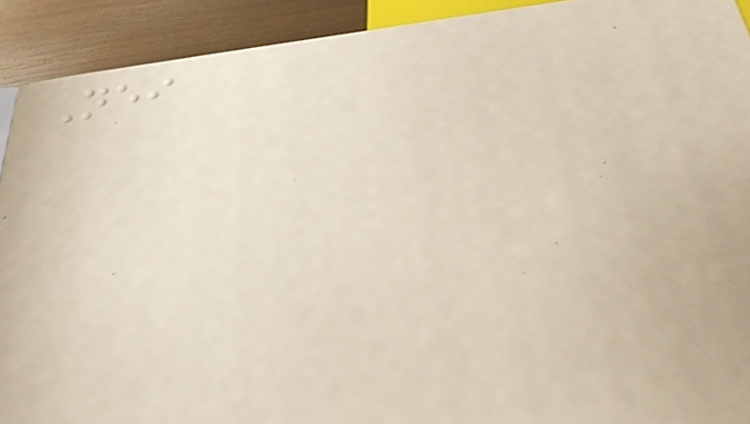Neither
